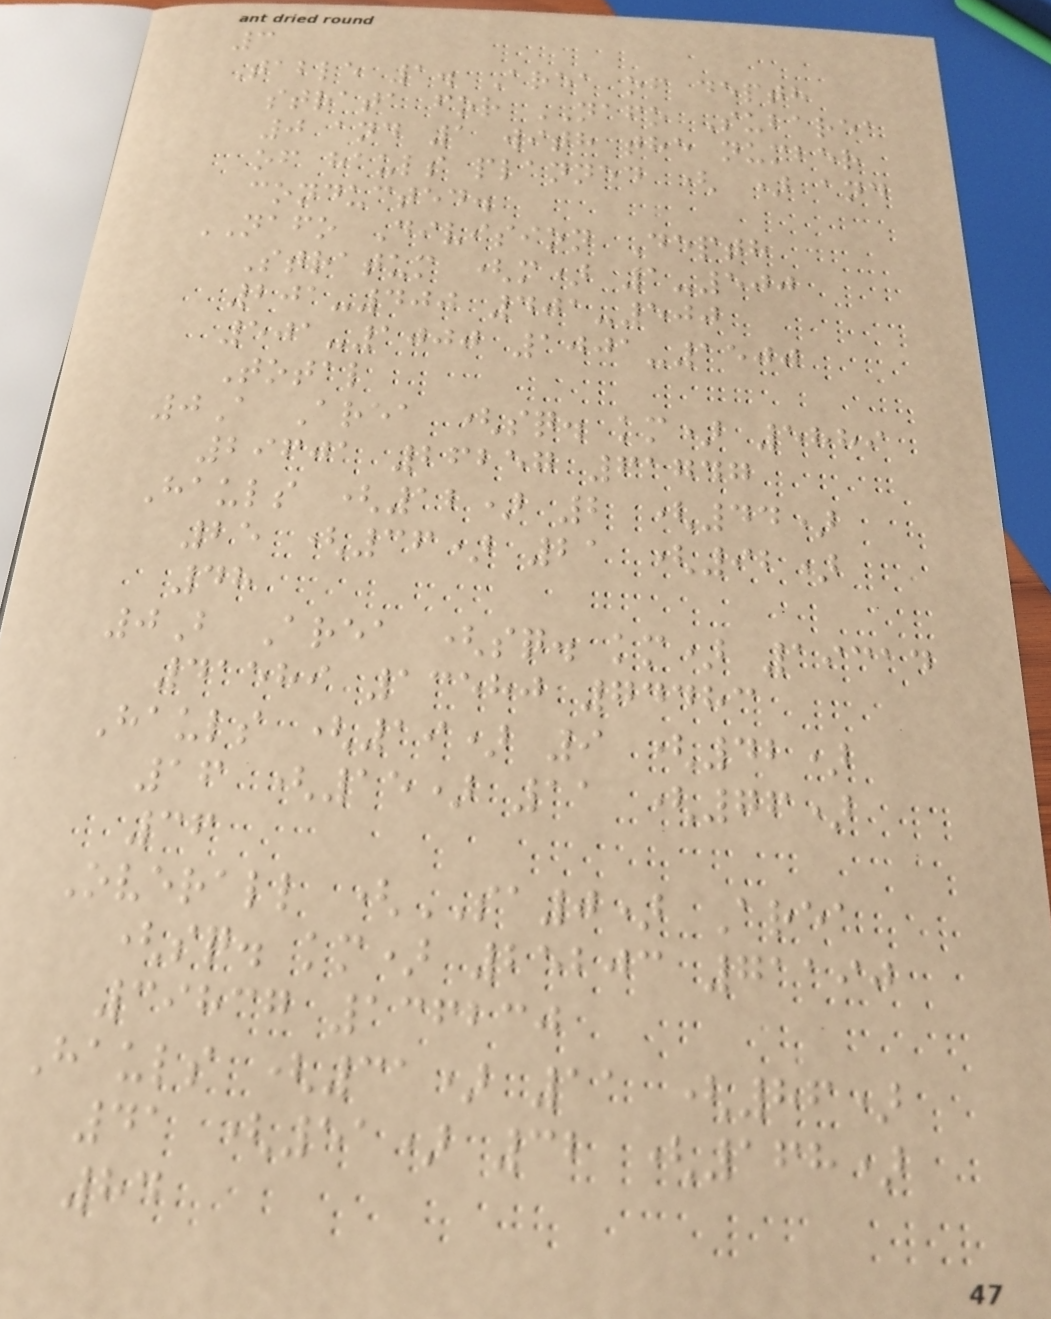3
Table 1. Area of depth
strata for NAFO Subarea
0 and 1 with the number
of hauls planned ( ) and
conducted.
NAFO Division Depth
Stratum (m) 1-500
201-400 401-500
501-1000 1001-1500
Total
0A Area (sq. km) 5889
29601 26257 61747
Hauls (12) 2 (44)
25 (36) 21 (92)
48
0B Area (sq. km) 19314
41589 13580 74483
Hauls (19) 9 (42)
16 (15) 11 (76)
36
Overall (SA0) Area
(sq. km) 25203 71190
39837 136230
Hauls (31) 11 (86)
41 (51) 32 (168)
84
